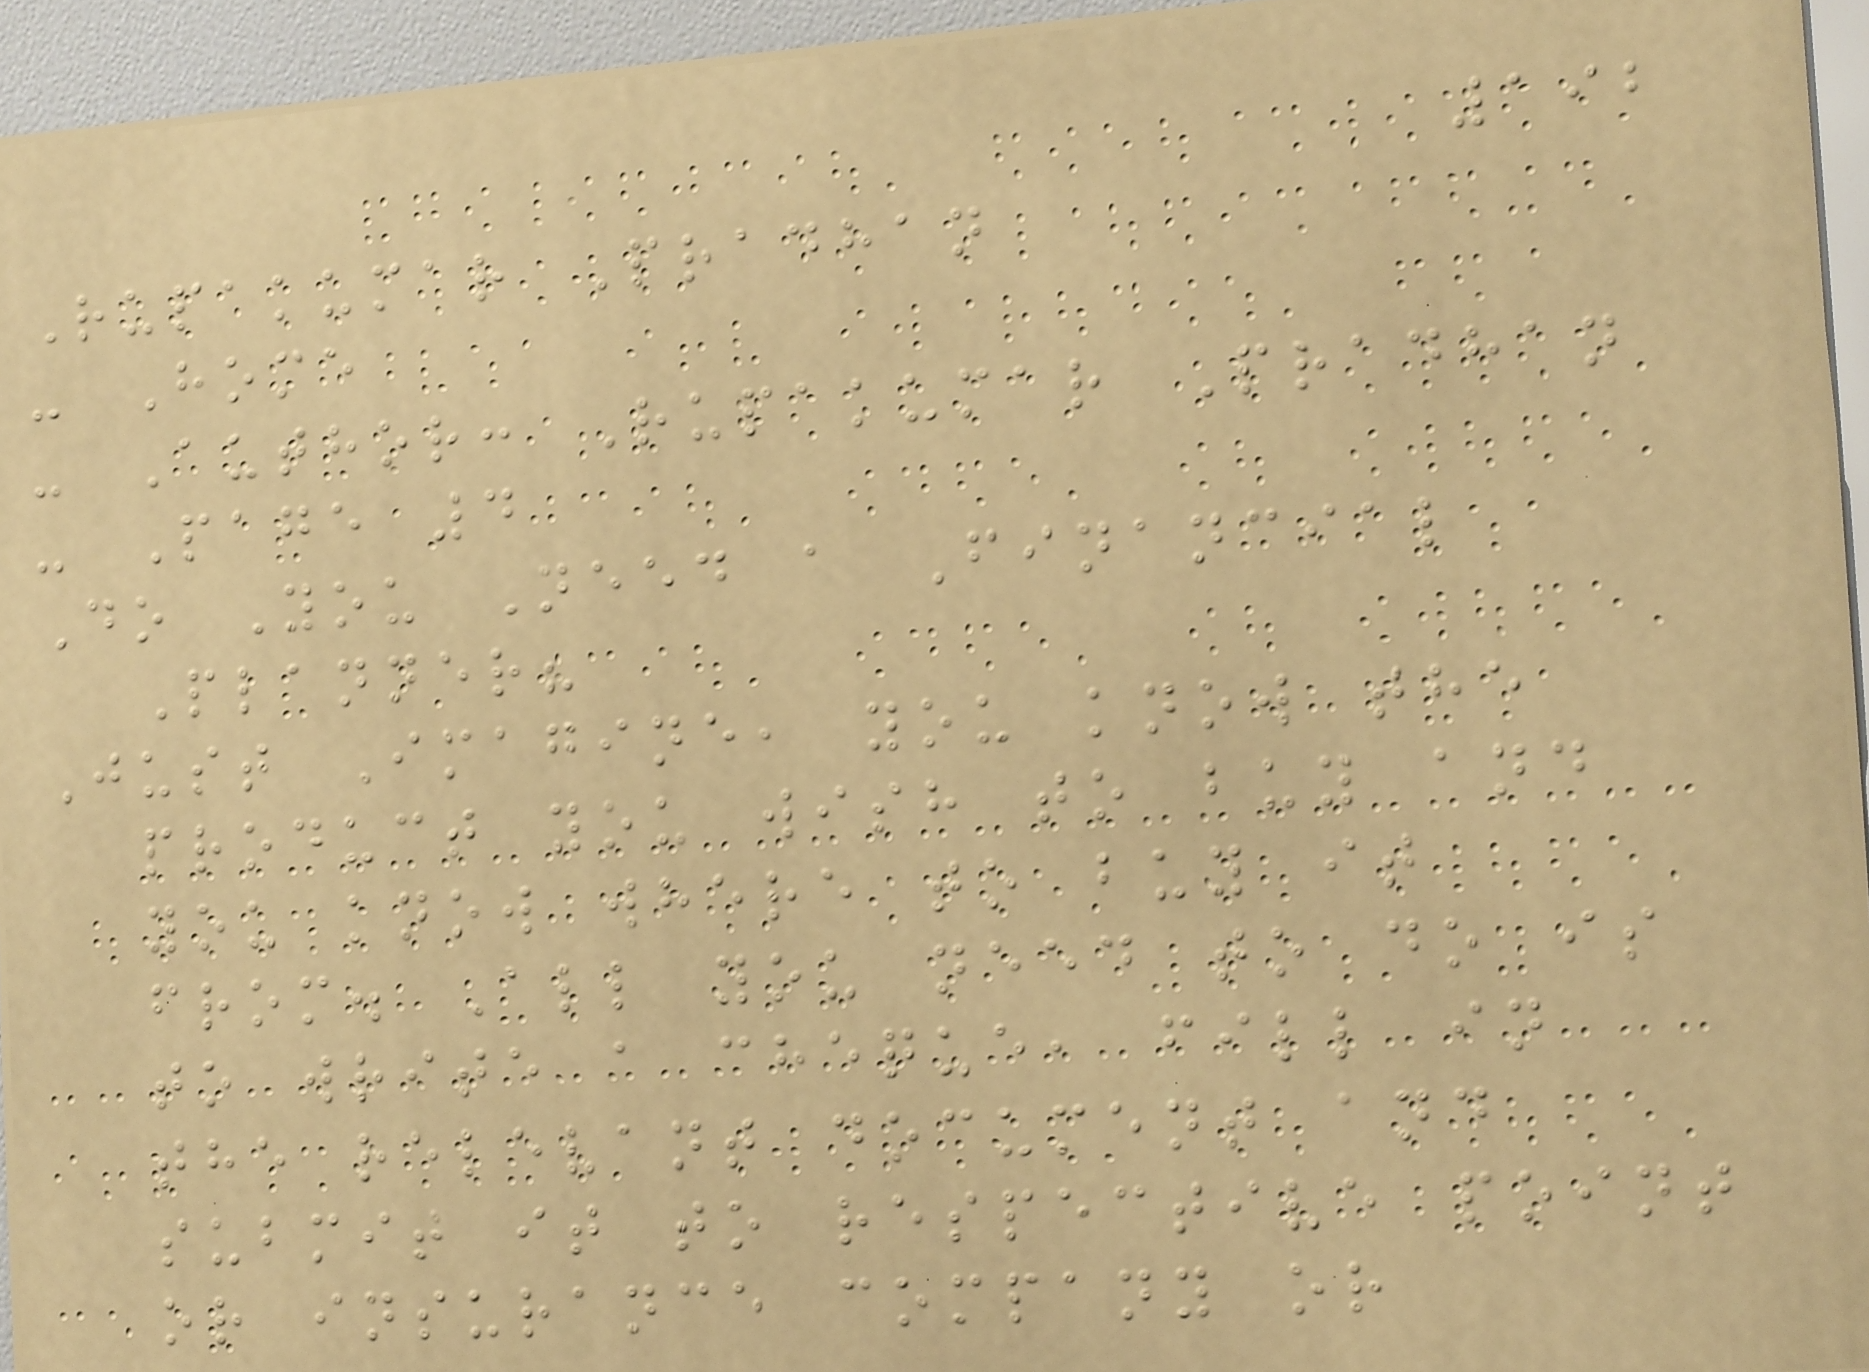192
Rupakumar Pradhan
- Home
- Author: Rupakumar Pradhan
- Page 4
Do You Need a Financial
Planner?
Just Imagine, you know the
product you wish to buy and
you know where to buy it
from. All you need to do is
to write a cheque, fill in
the relevant document and
submit it to respective point
or insurance company or
